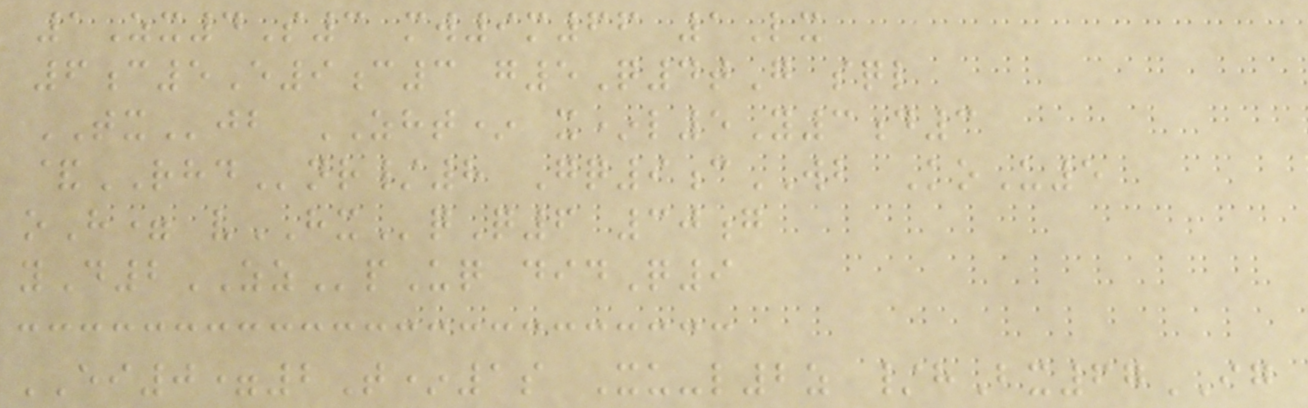1Zx4S3 mw9m66 1Lx
6c5E9c3 g5Q4tG sql
TXjb ZHT* x*l5Y3d3
&RHDnr/8 Gq9cWB KoU5
oH= vHXqQ6 30g
yD2ZZpUq didQ9
EI0=2T*1s Xu-l2z /hBx67IG
